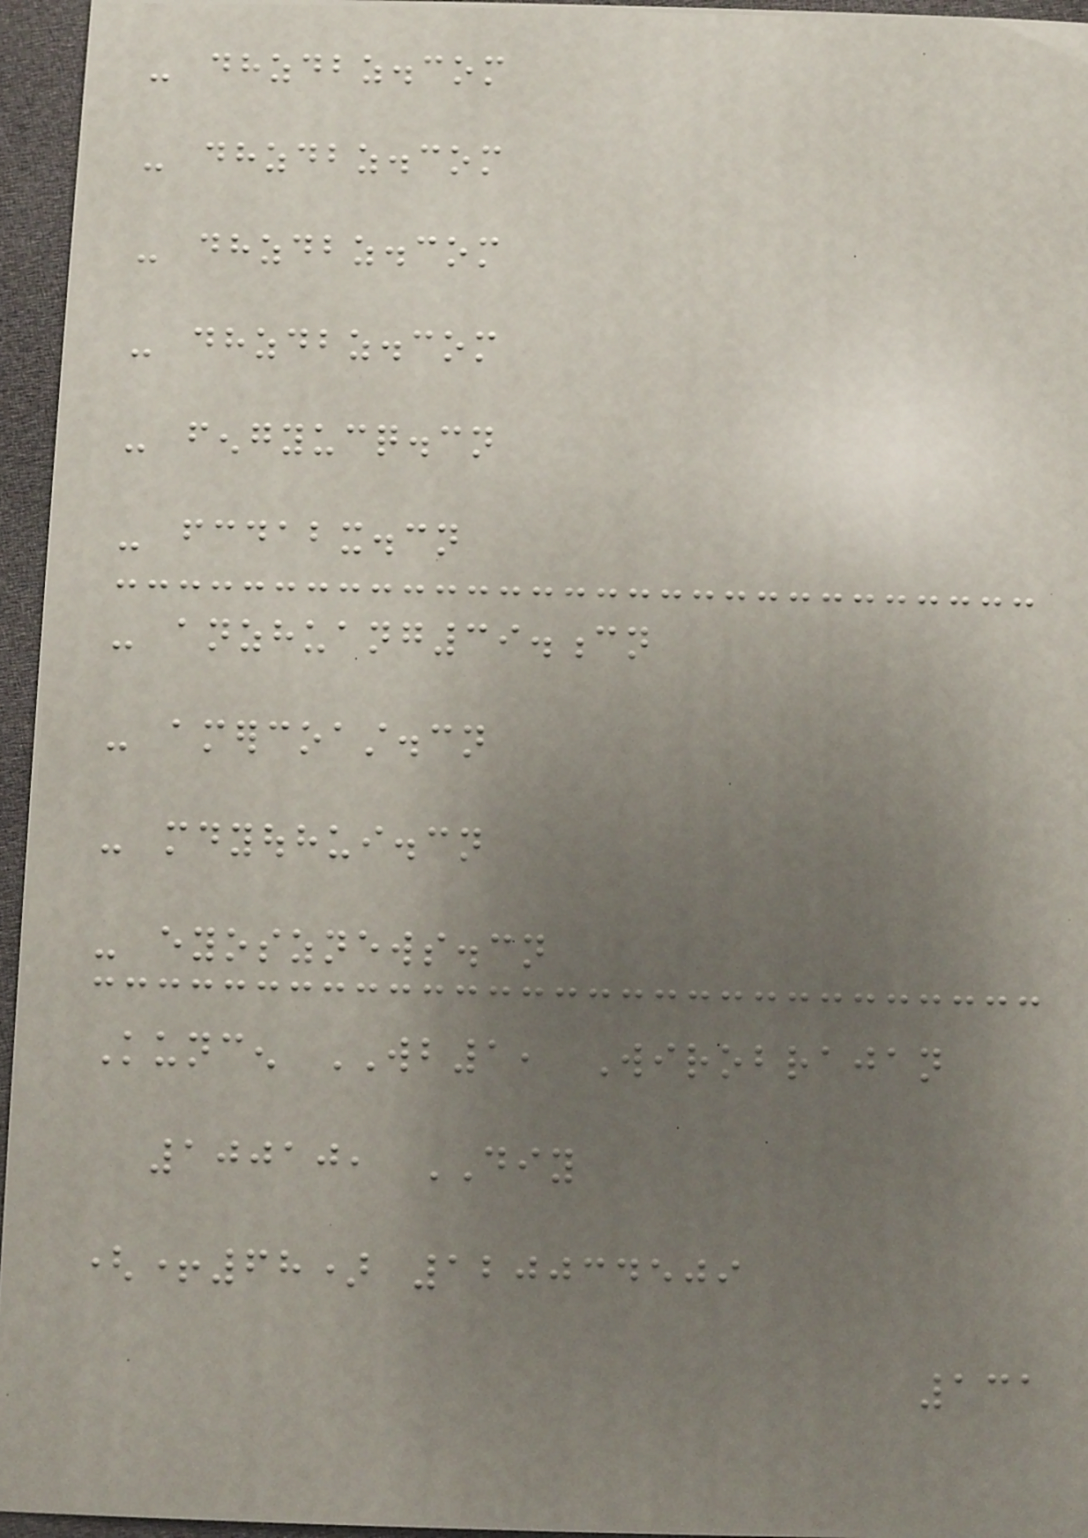- dhzdbz.com
- dhzdbz.com
- dhzdbz.com
- dhzdbz.com
- fengyucq.cn
- fcdabx.cn
- anzhuang39.cn
- amercoast.cn
- mdyouhui.cn
- eyosznews.cn
Kuncen WB1, Wirobrajan
10010, DIY
(+68) 120034509
131
